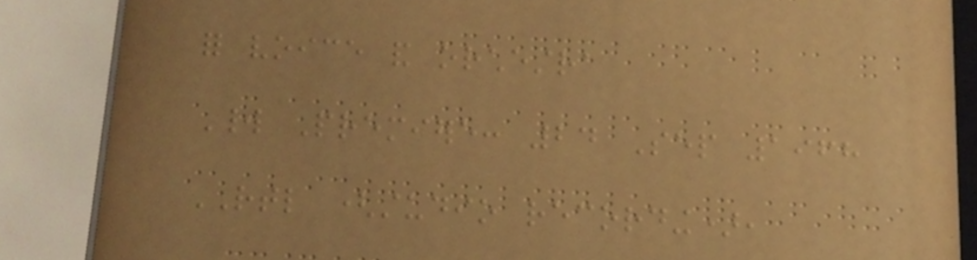for voice and orchestra
World Premiere: 24 Sep 1968
RTL (studio recording),
